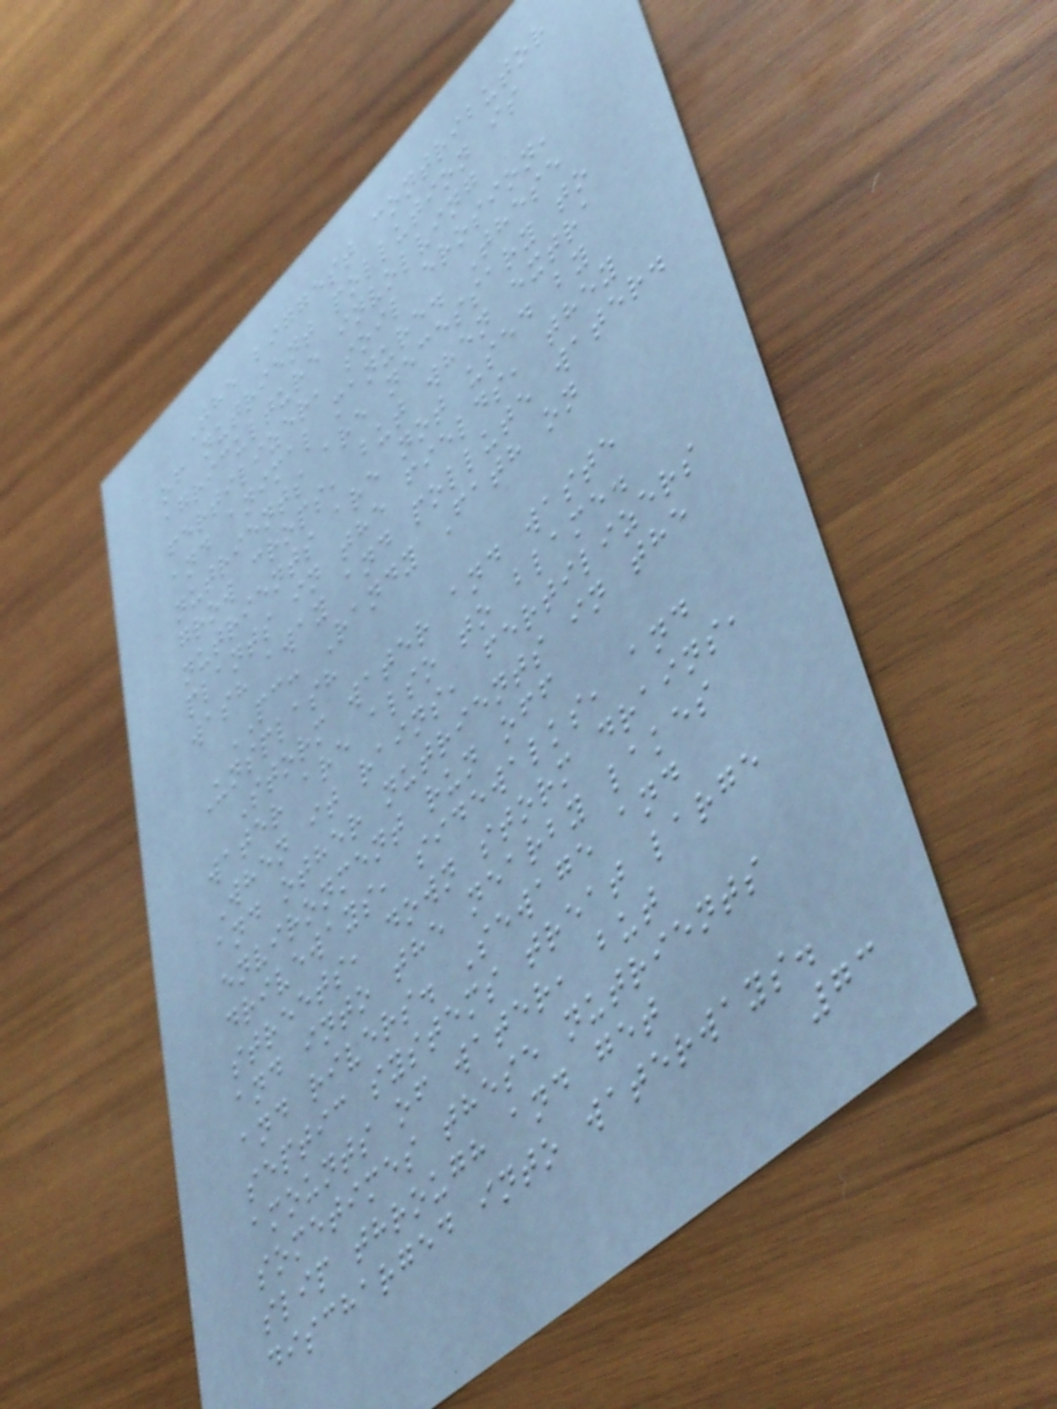The biggest contributor
of nutrient pollution is
agriculture involving
fertilizer, soil erosion,
and animal manure. These
nutrients are necessary to
grow crops, but when extra
nutrients are not used by
plants in the fields, they
wash away and pollute water.
PC: Randy Fath on
Unsplash
Storm water and waste
water are also to blame.
When it rains, fertilizers
and other nutrients in the
environment run off
driveways, sidewalks, and
streets, down storm drains,
and into the nearby lakes
and rivers. Sewage and
septic systems treat large
amounts of water, but
sometimes these nutrients
slip through and get
discharged into waterways.
73
